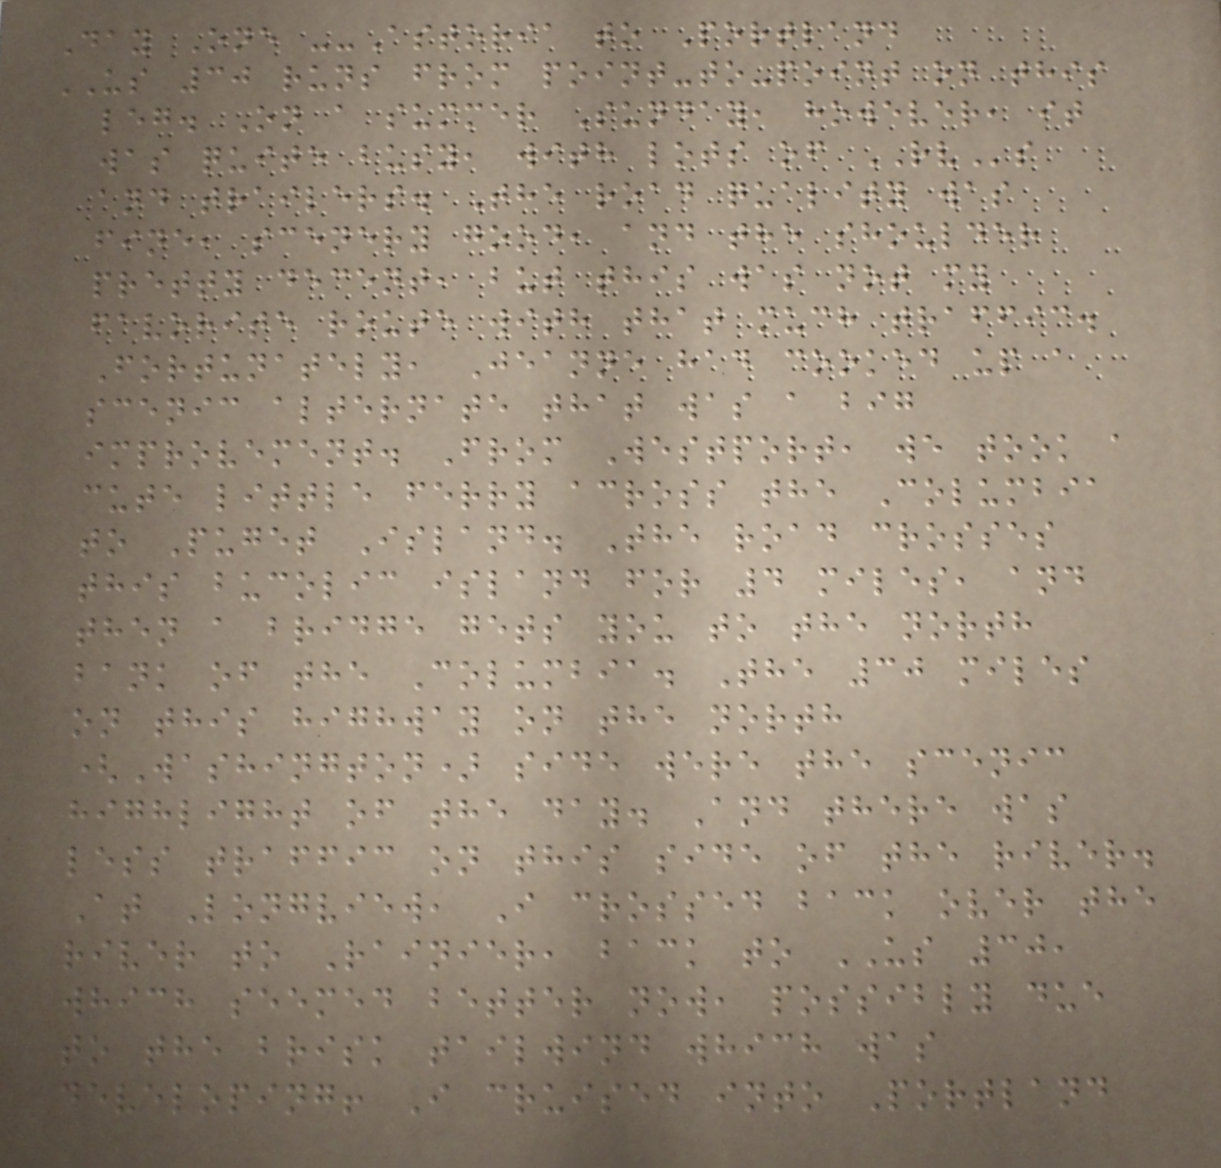Day One --Astoria to Portland
US 30 runs from point-to-point on this
leg. On a summer Sunday, however, it
was quite busy, with lots of RVs
and trailers. The road quality was
fine, scenery good, and the shoulder
pretty decent, but this was not my
favorite route with that much traffic.
Fortunately, Jeanne had cooked up a
scenic alternate that was a big
improvement. From Westport, we took a
cute little ferry across the Columbia
to Puget Island. The road crosses
this bucolic island for 4 miles, and
then a bridge gets you to the north
bank of the Columbia. The 30 miles
on this highway on the north
(Washington) side were the scenic
highlight of the day. And there was
less traffic on this side of the river.
At Longview, I crossed back over the
river to Rainier, back to US 30,
which seemed better now, possibly due
to the brisk tailwind which was
developing! I cruised into Portland
